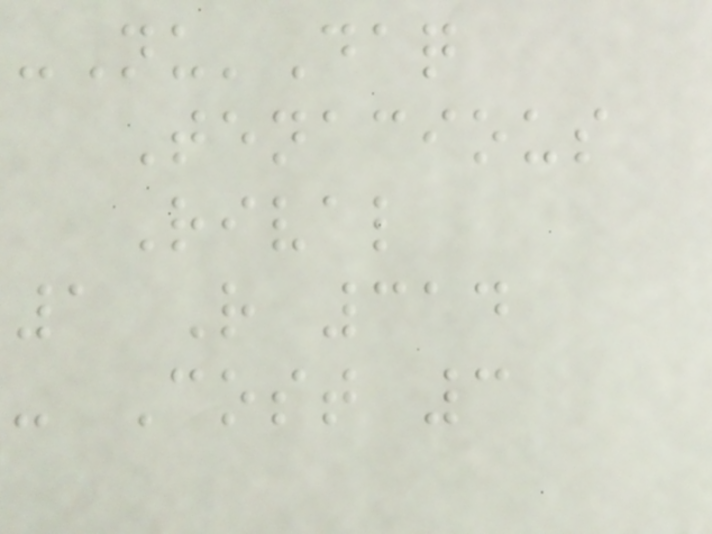-Nu'Daq
Tenacious
Rival
1 R 314
- Cost 3
